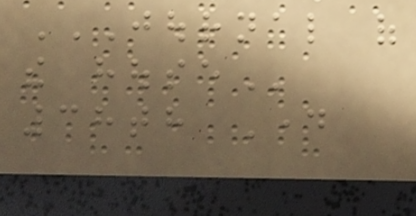JOURNAL OF
THE HOUSE
38th Day
